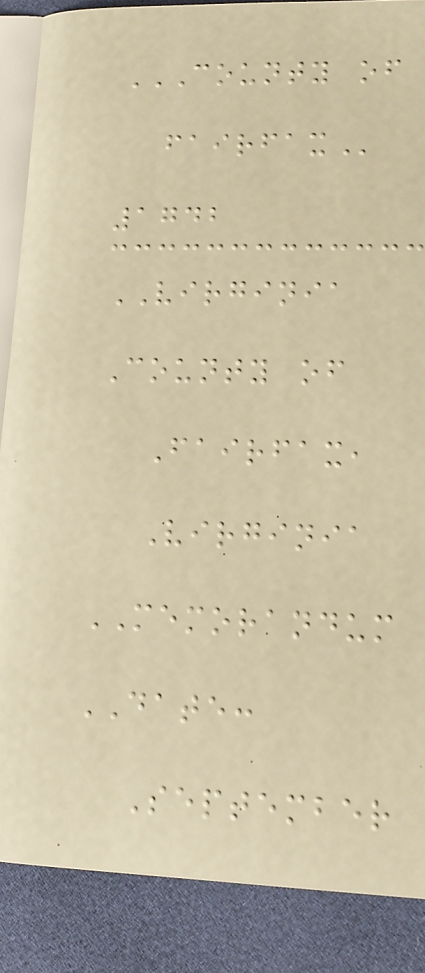COUNTY OF
FAIRFAX
1742
VIRGINIA
County of
Fairfax,
Virginia
MEMORANDUM
DATE:
September
